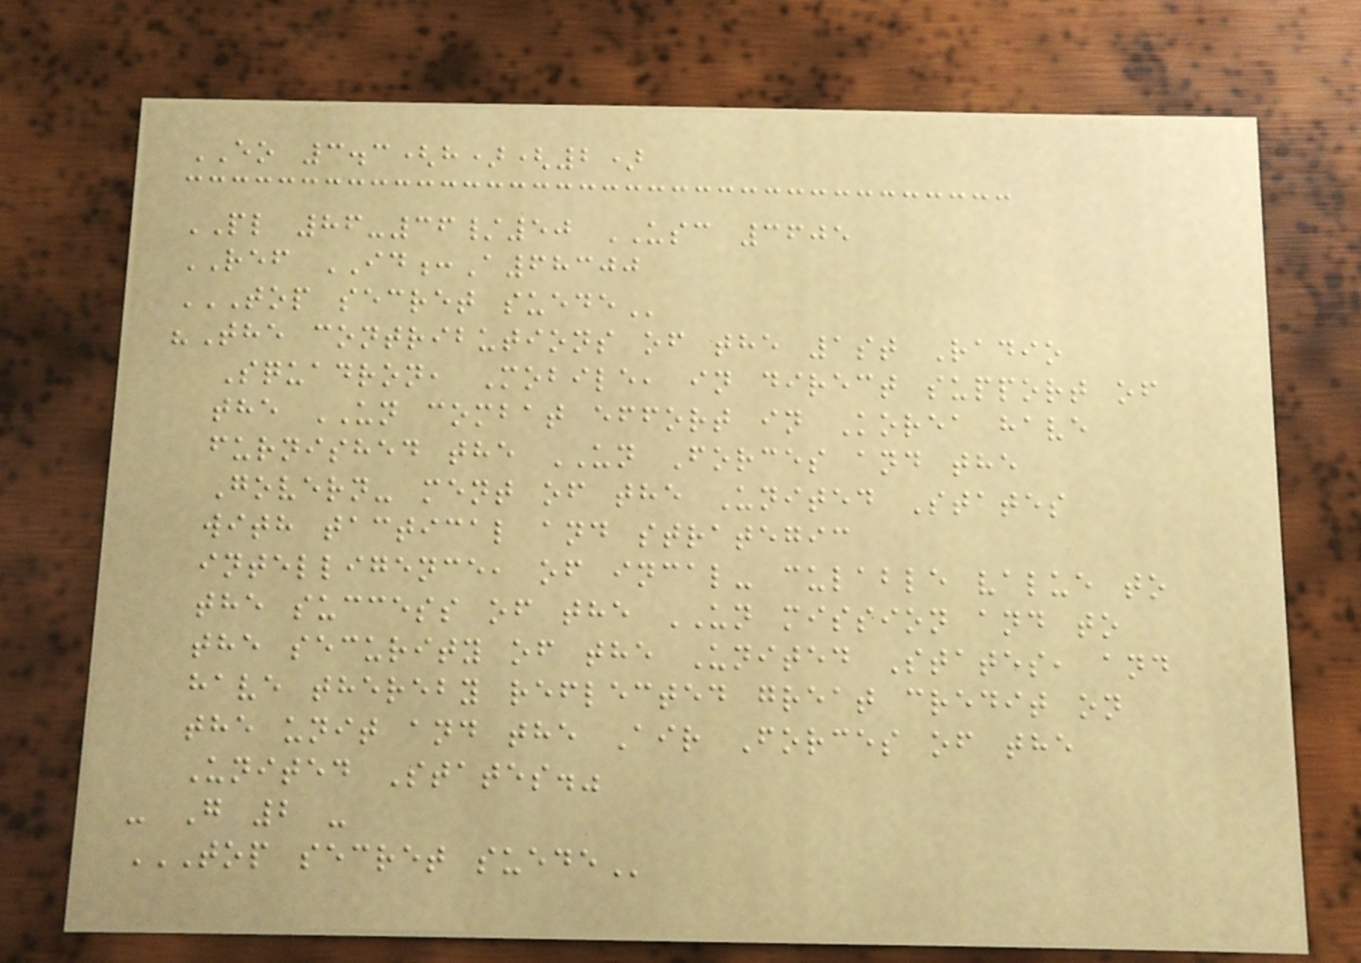EO 3.3(h)(2)
PL 86-36/50 USC 3605
REF ID:A68300
TOP SECRET SUEDE
"The contributions of the 1st Radio
Squadron, Mobile, in direct support of
the UN combat effort in Korea have
furnished the UN Forces and the
Govern- ment of the United States
with tactical and strategic
intelligence, of incal- culable value to
the success of the UN mission and to
the security of the United States, and
have thereby reflected great credit on
the unit and the Air Forces of the
United States."
- G 2 -
TOP SECRET SUEDE
